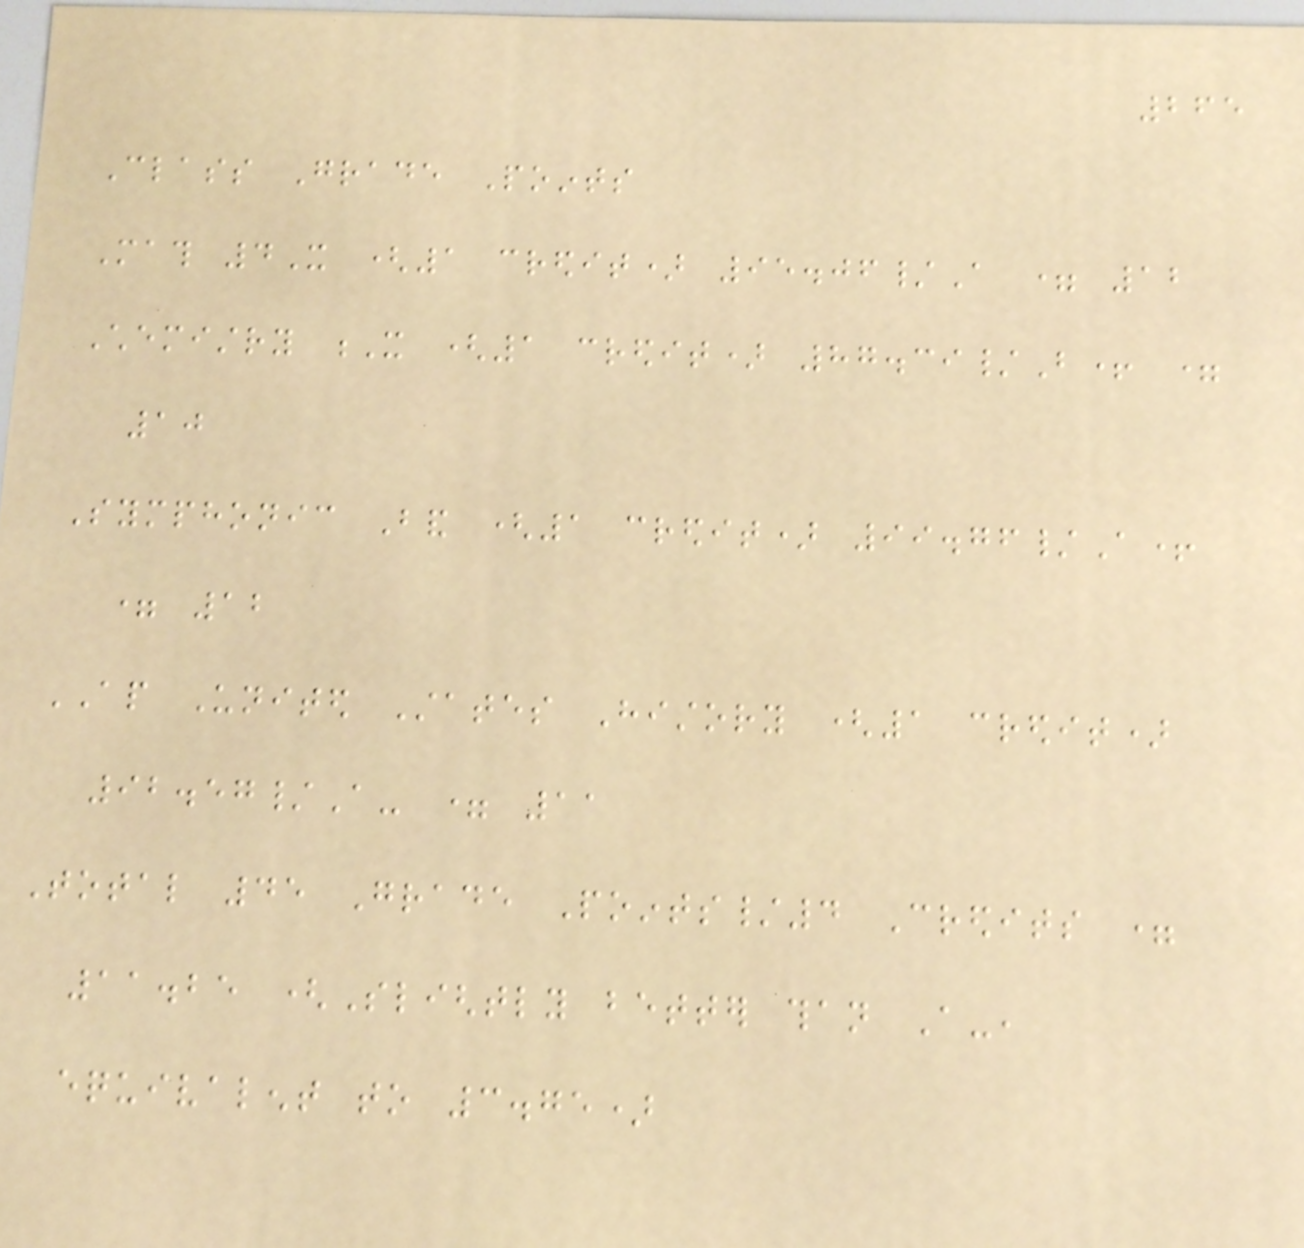265
Class Grade Points
Math 4X (1 credit) 95.06/A = 12
Chemistry X (1 credit) 87.39/B+ =
10
Symphonic Band (1 credit) 99.76/A+
= 12
AP United States History (1 credit)
92.57/A- = 11
Total 45 Grade Points/4 Credits =
11.25 (Slightly better than A-,
equivalent to 3.75)
